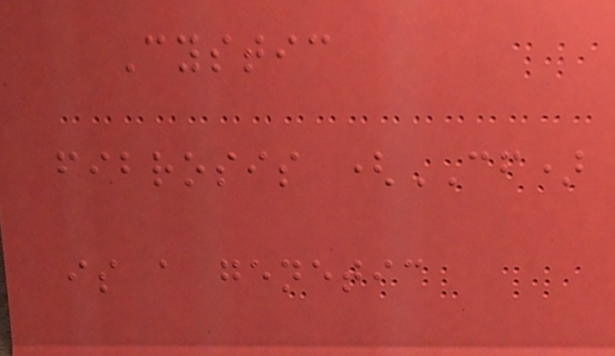Cystic
fibrosis (CF)
is a genetic
